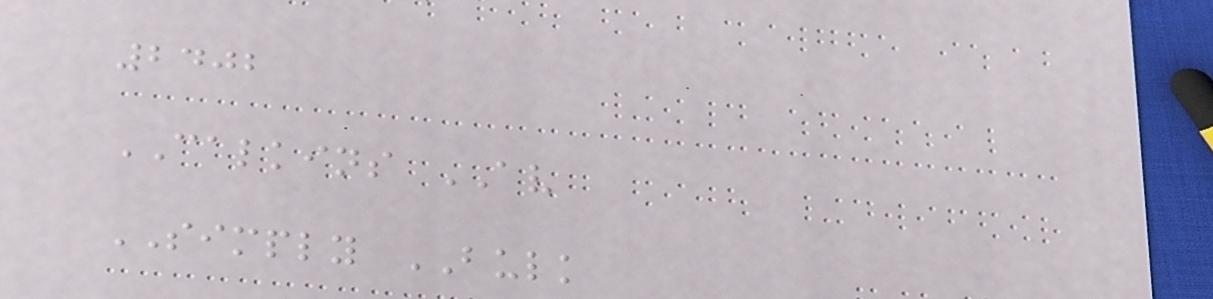2402
CALKINS AV
SIMPLY BULK
